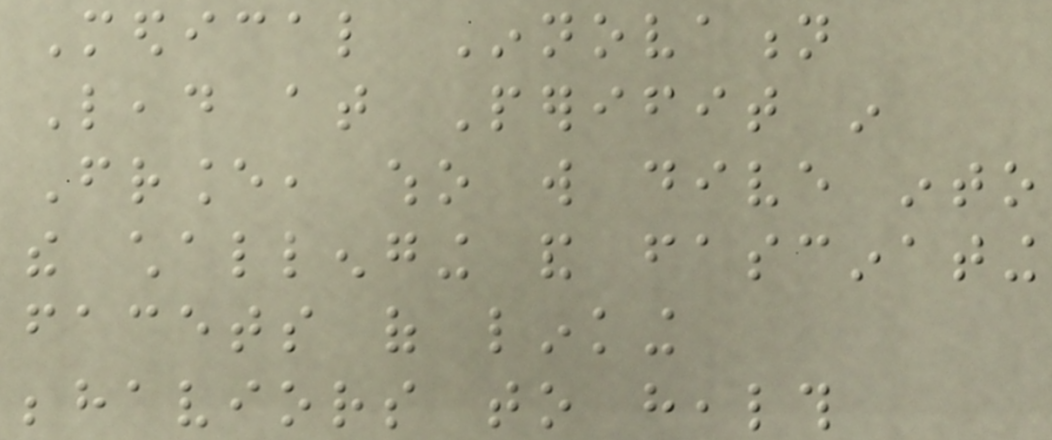Medical Innovation
Lead at Perifit in
France, who will dive into
the challenging and fascinating
facets of linking
behaviors to health
